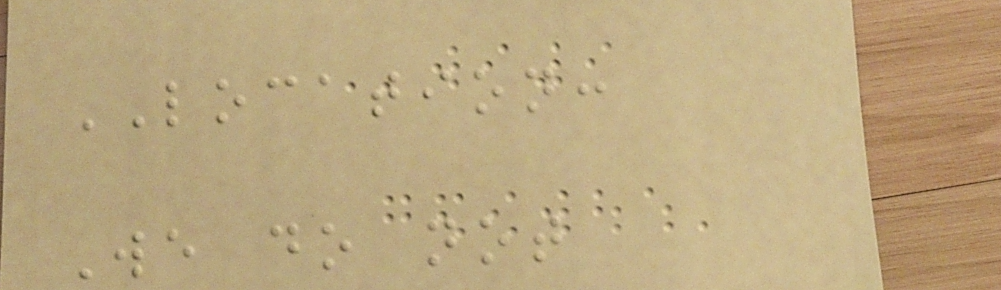LOCATION:
We do not
